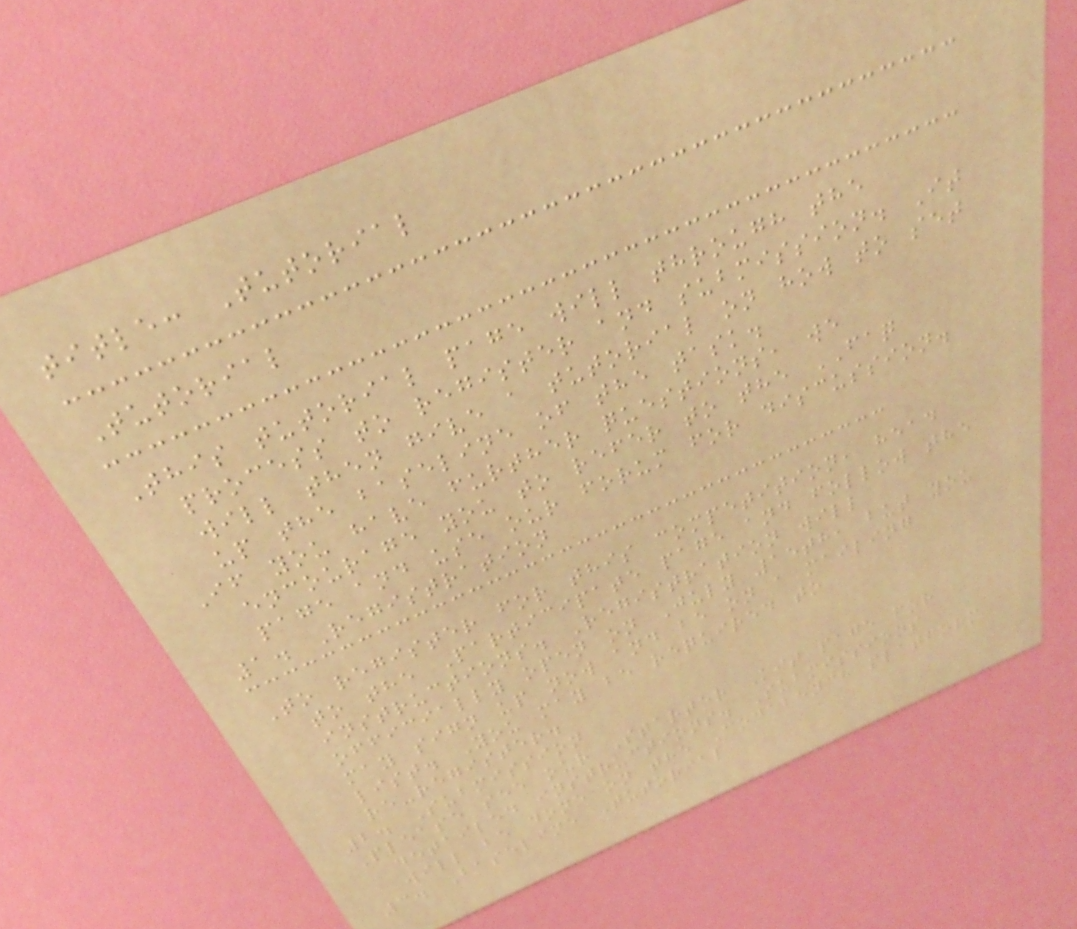title: Tutorial
Tutorial
This tutorial page will through the
process to register and submission. It
will then give a tutorial on how to set
up the baseline of the task.
If you have further questions, we
encourage you to refer to the FAQ
page and use our forum for discussion.
1. Registration
To register for this competition, head
to the Participate page and follow the
instructions. Registration will
officially open on July 15th, but you
may sign up now and be on a mailing
list. You may be required to
re-register.
2. Submission
Please see our Starter Kit page for
detailed instructions. Submissions
will be done on the Codabench platform
3. Baseline Tutorial
